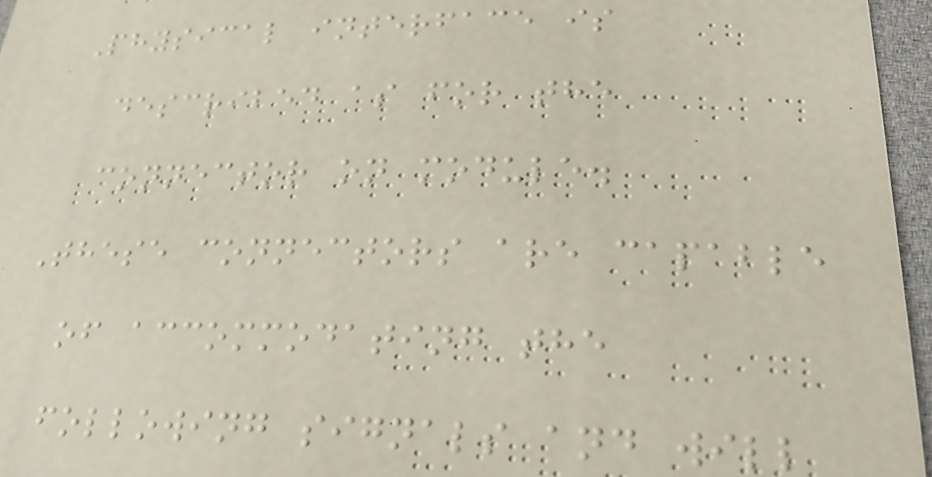Physical interface is
described as for the
connector on module.
These connectors are capable
of accommodating the
following signals and will
